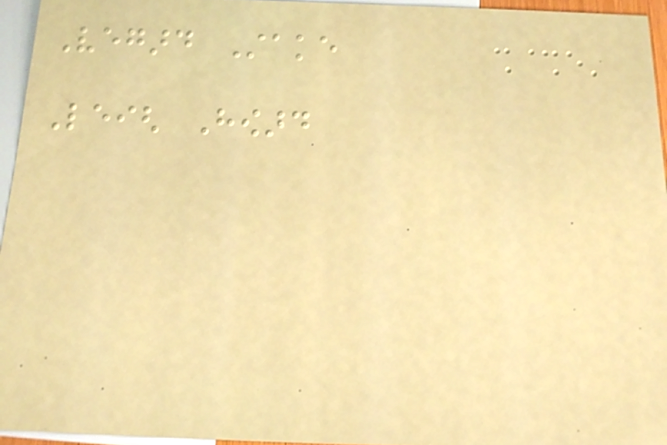Vegard Stake
Leigh Howard
